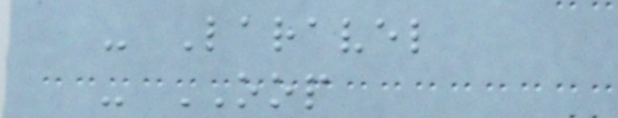- Laravel
- OOP
